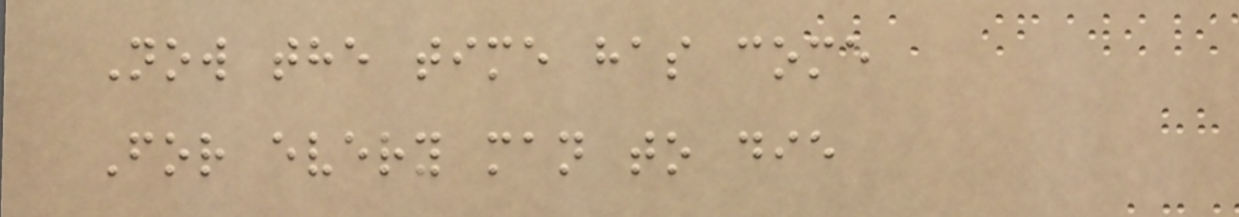Now the time has come
For every man to die
